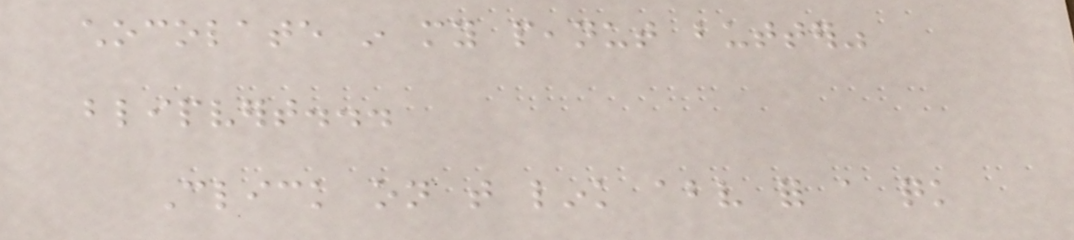chocolate in my peanut butter"
blipvert...
Click on that link above for a quick
